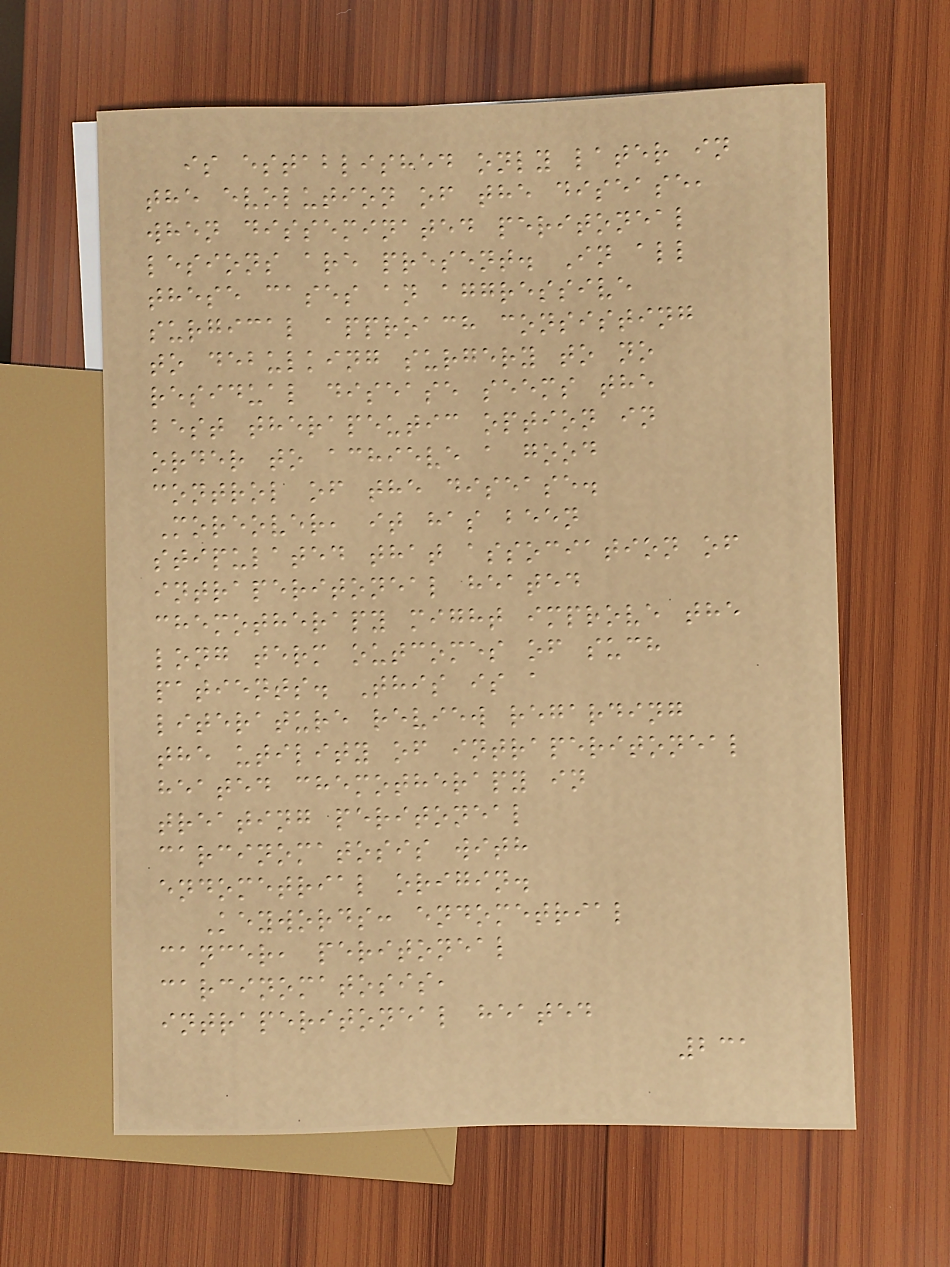is established only later in
the evolution of the disease,
when disseminated peritoneal
lesions are present. In all
these cases an aggressive
surgical approach consisting
to debulking surgery to no
residual disease seems the
best therapeutic option in
order to achieve a good
control of the disease.
Moreover, it has been
stipulated that association of
intraperitoneal heated
chemotherapy might improve the
long term outcomes of such
patients. This is a
literature review regarding
the utility of intraperitoneal
heated chemotherapy in
treating peritoneal
carcinomatosis with
endometrial origin.
Keywords: endometrial
cancer, peritoneal
carcinomatosis,
intraperitoneal heated
231
